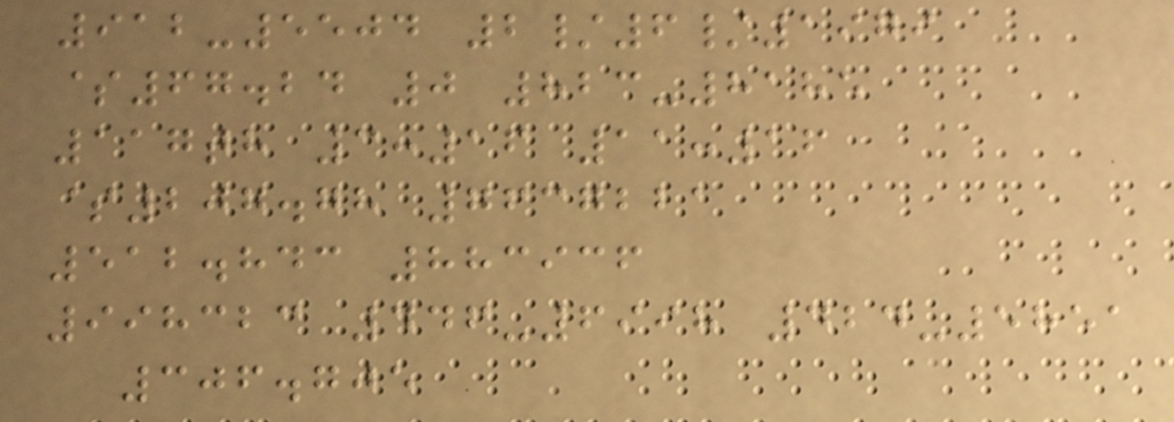912-5504 2/6/1979
$67.24 0 823-8185
117th 3:16 11:16
$207.78 7637221
512.843 883936
998323 446-6998 424-5851
306.705
